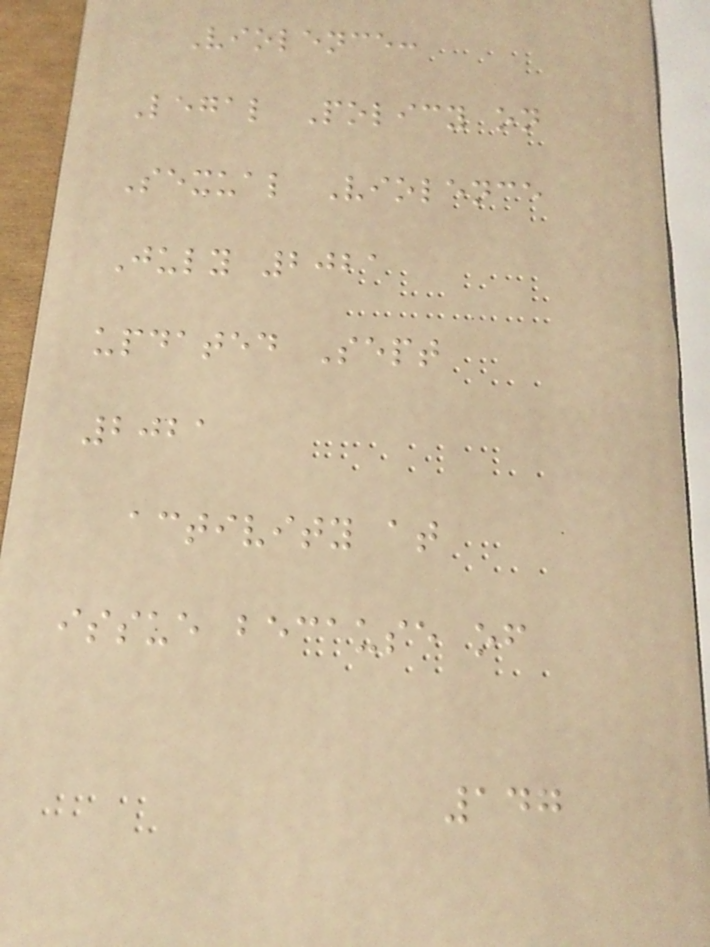Violence:
Legal Policy on
Sexual Violence
July 2021
updated Sept
2021
activity at
issue because of
147
